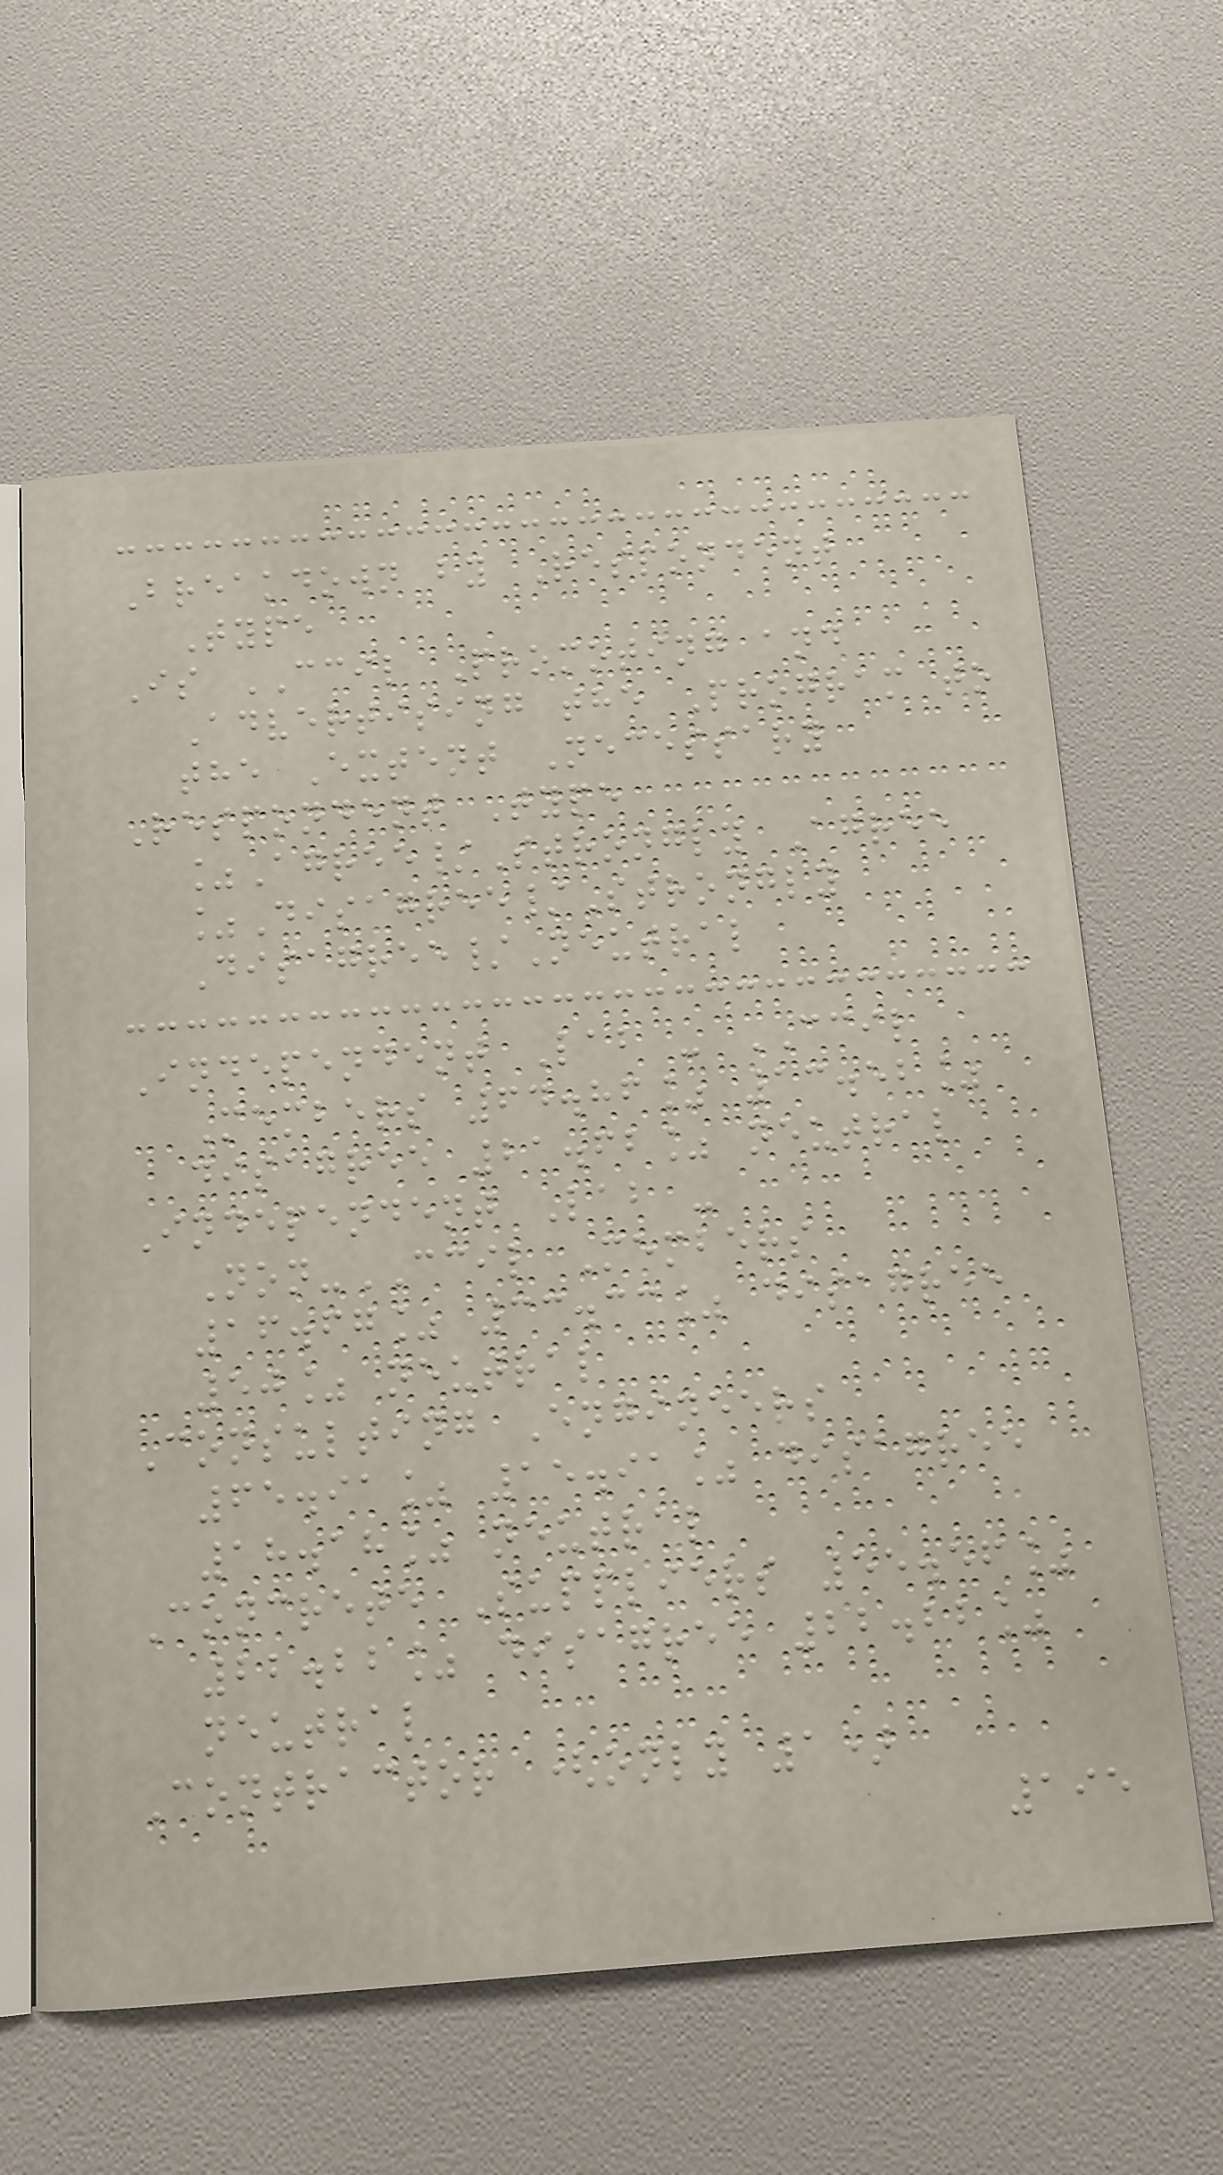Breakdown by Respondent
Type
Is CCIL Promoting and
Advertising the Program to
the Extent Necessary
Respondent Type
%Agree/Strongly Agree
%Disagree/Strongly
Disagree/Neutral
Independent Lab - CCIL
Members 64.86% 13.52%
disagree 21.62% neutral
Independent Lab -
Non-CCIL Members
16.67% 33.33% disagree
50% neutral
Consulting Engineers
65.91% 15.91% disagree
18.18% neutral
Concrete Suppliers 55.56%
22.22% disagree 22.22%
neutral
Contractor (only 1)
195
